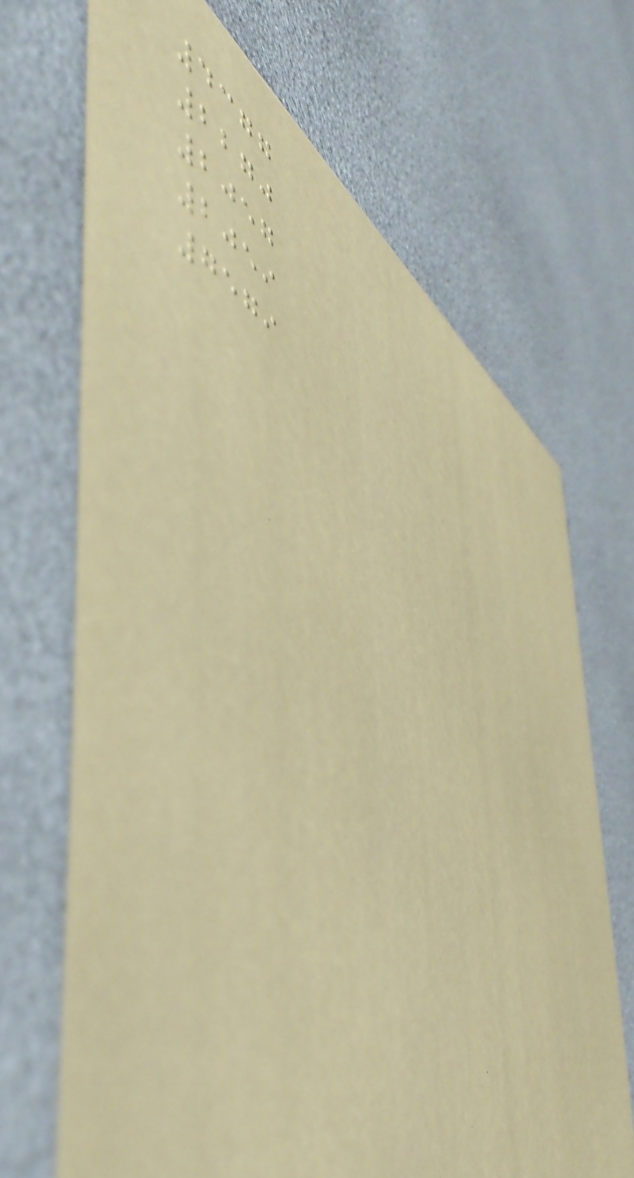4377
2270
2057
2059
7579
